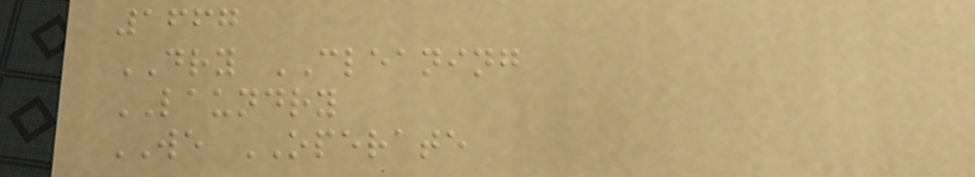1667
DRY CLEANING
LAUNDRY
WE OPERATE
